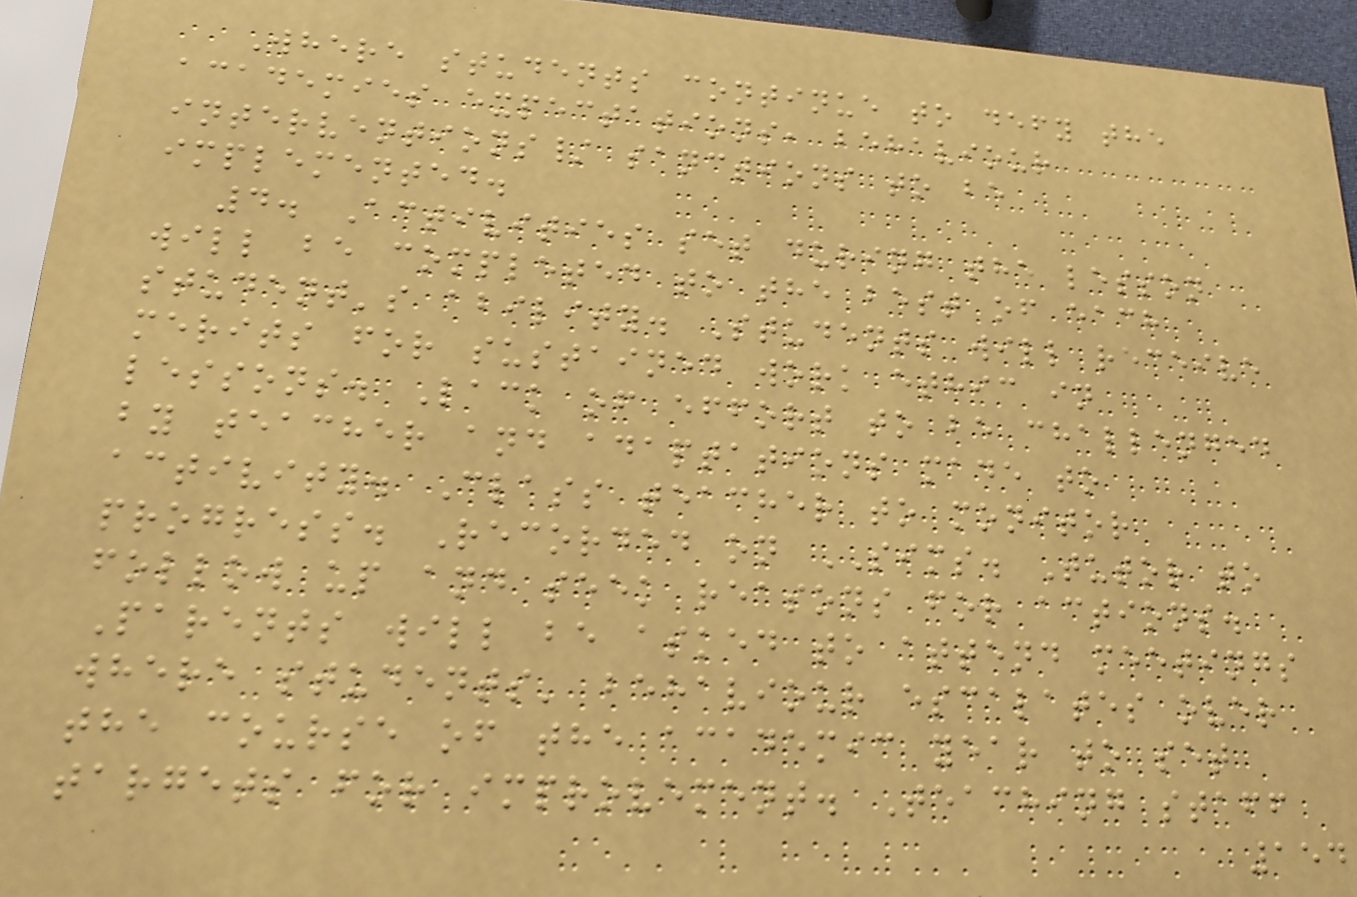Where students continue to defy the
academies expectations, behaviour
interventions/ sanctions to be
implemented.
4. Activities set during the lesson
will be completed to the best of each
student's ability. Students will receive
merits for sustained work ethic in
lessons. Lack of effort to be challenged
by teacher and adaptations made to
activity. Class teacher to monitor
progress. Recorded on SIMS. Tutor to
follow up and seek reasons for actions.
Parents will be asked to attend meetings
where students' behaviour escalates over
the course of the academic year to set
targets for improvement. Teaching staff
154
